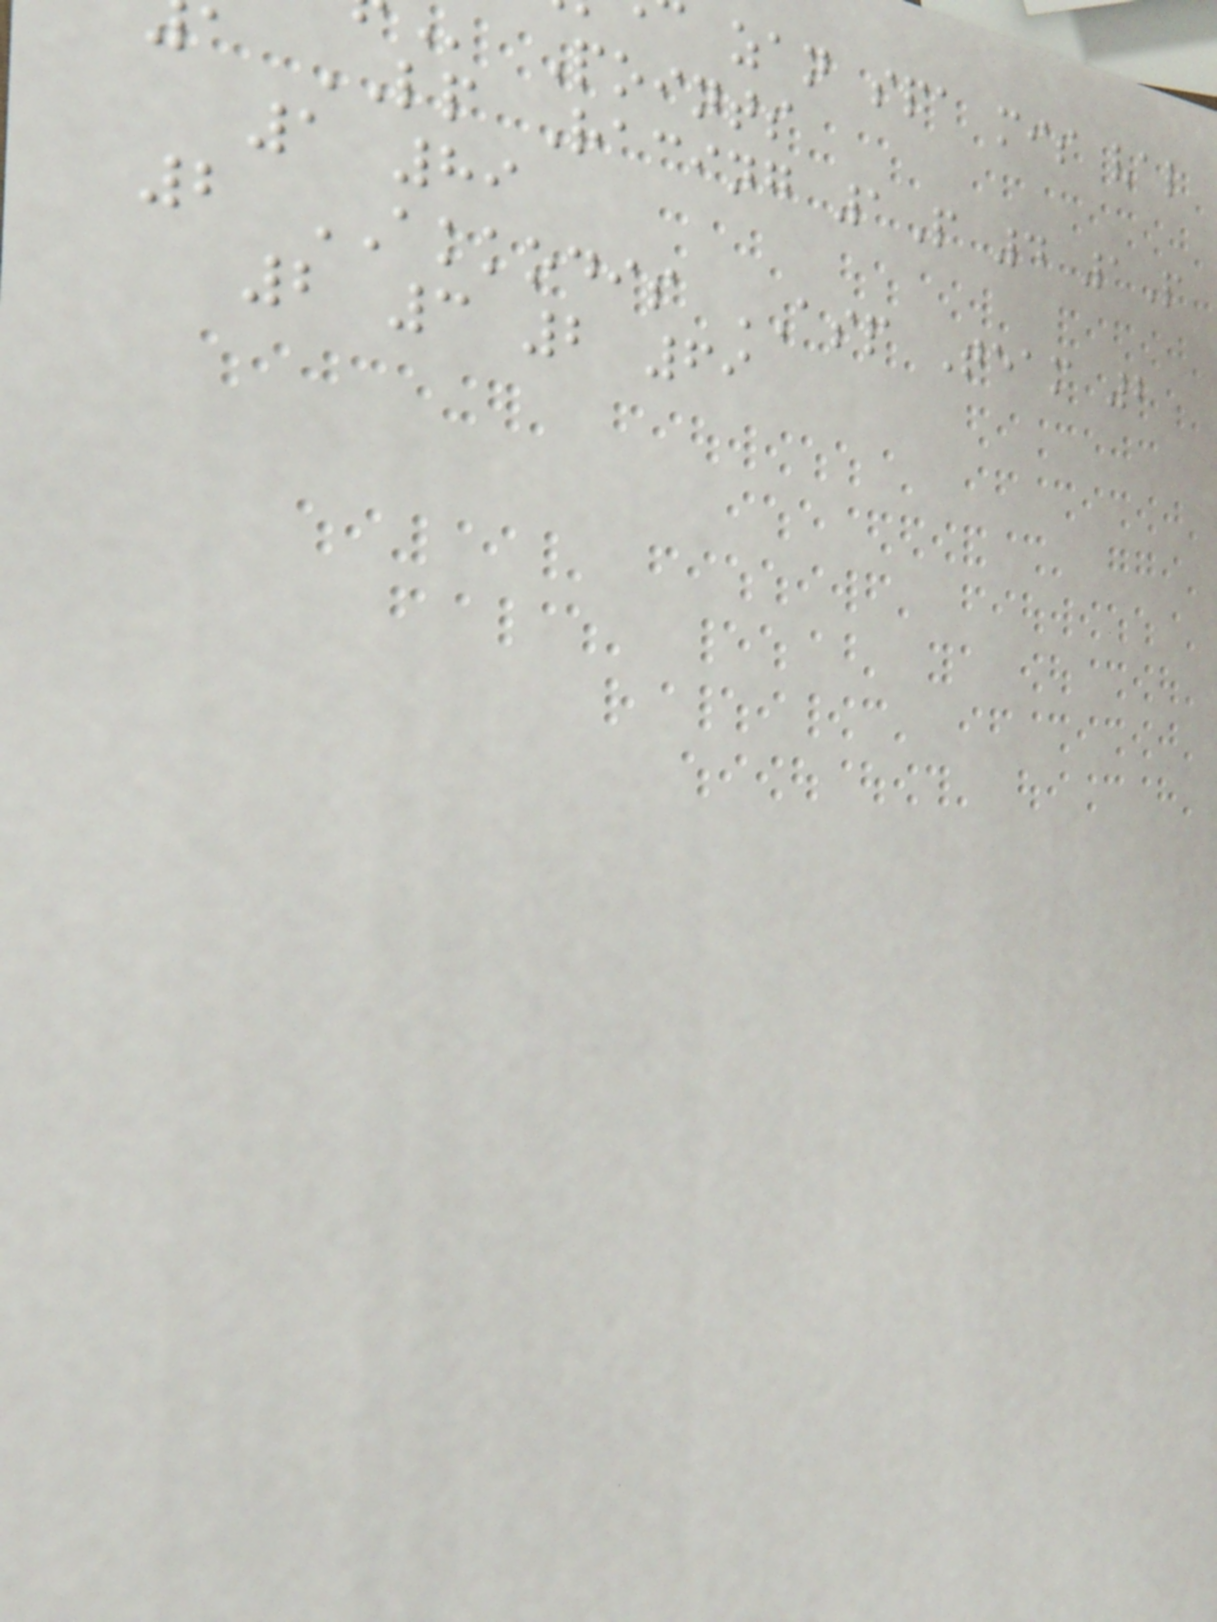zan spa mis val
Points
a LP Racing 1P 4 1P
1 89
2 AKKODIS ASP Team 2
2 3 2 69
